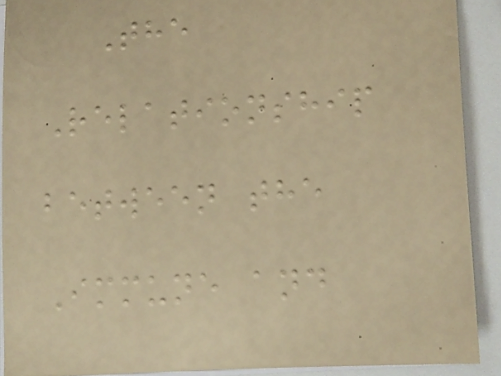The
Relationship
between the
Immune and
